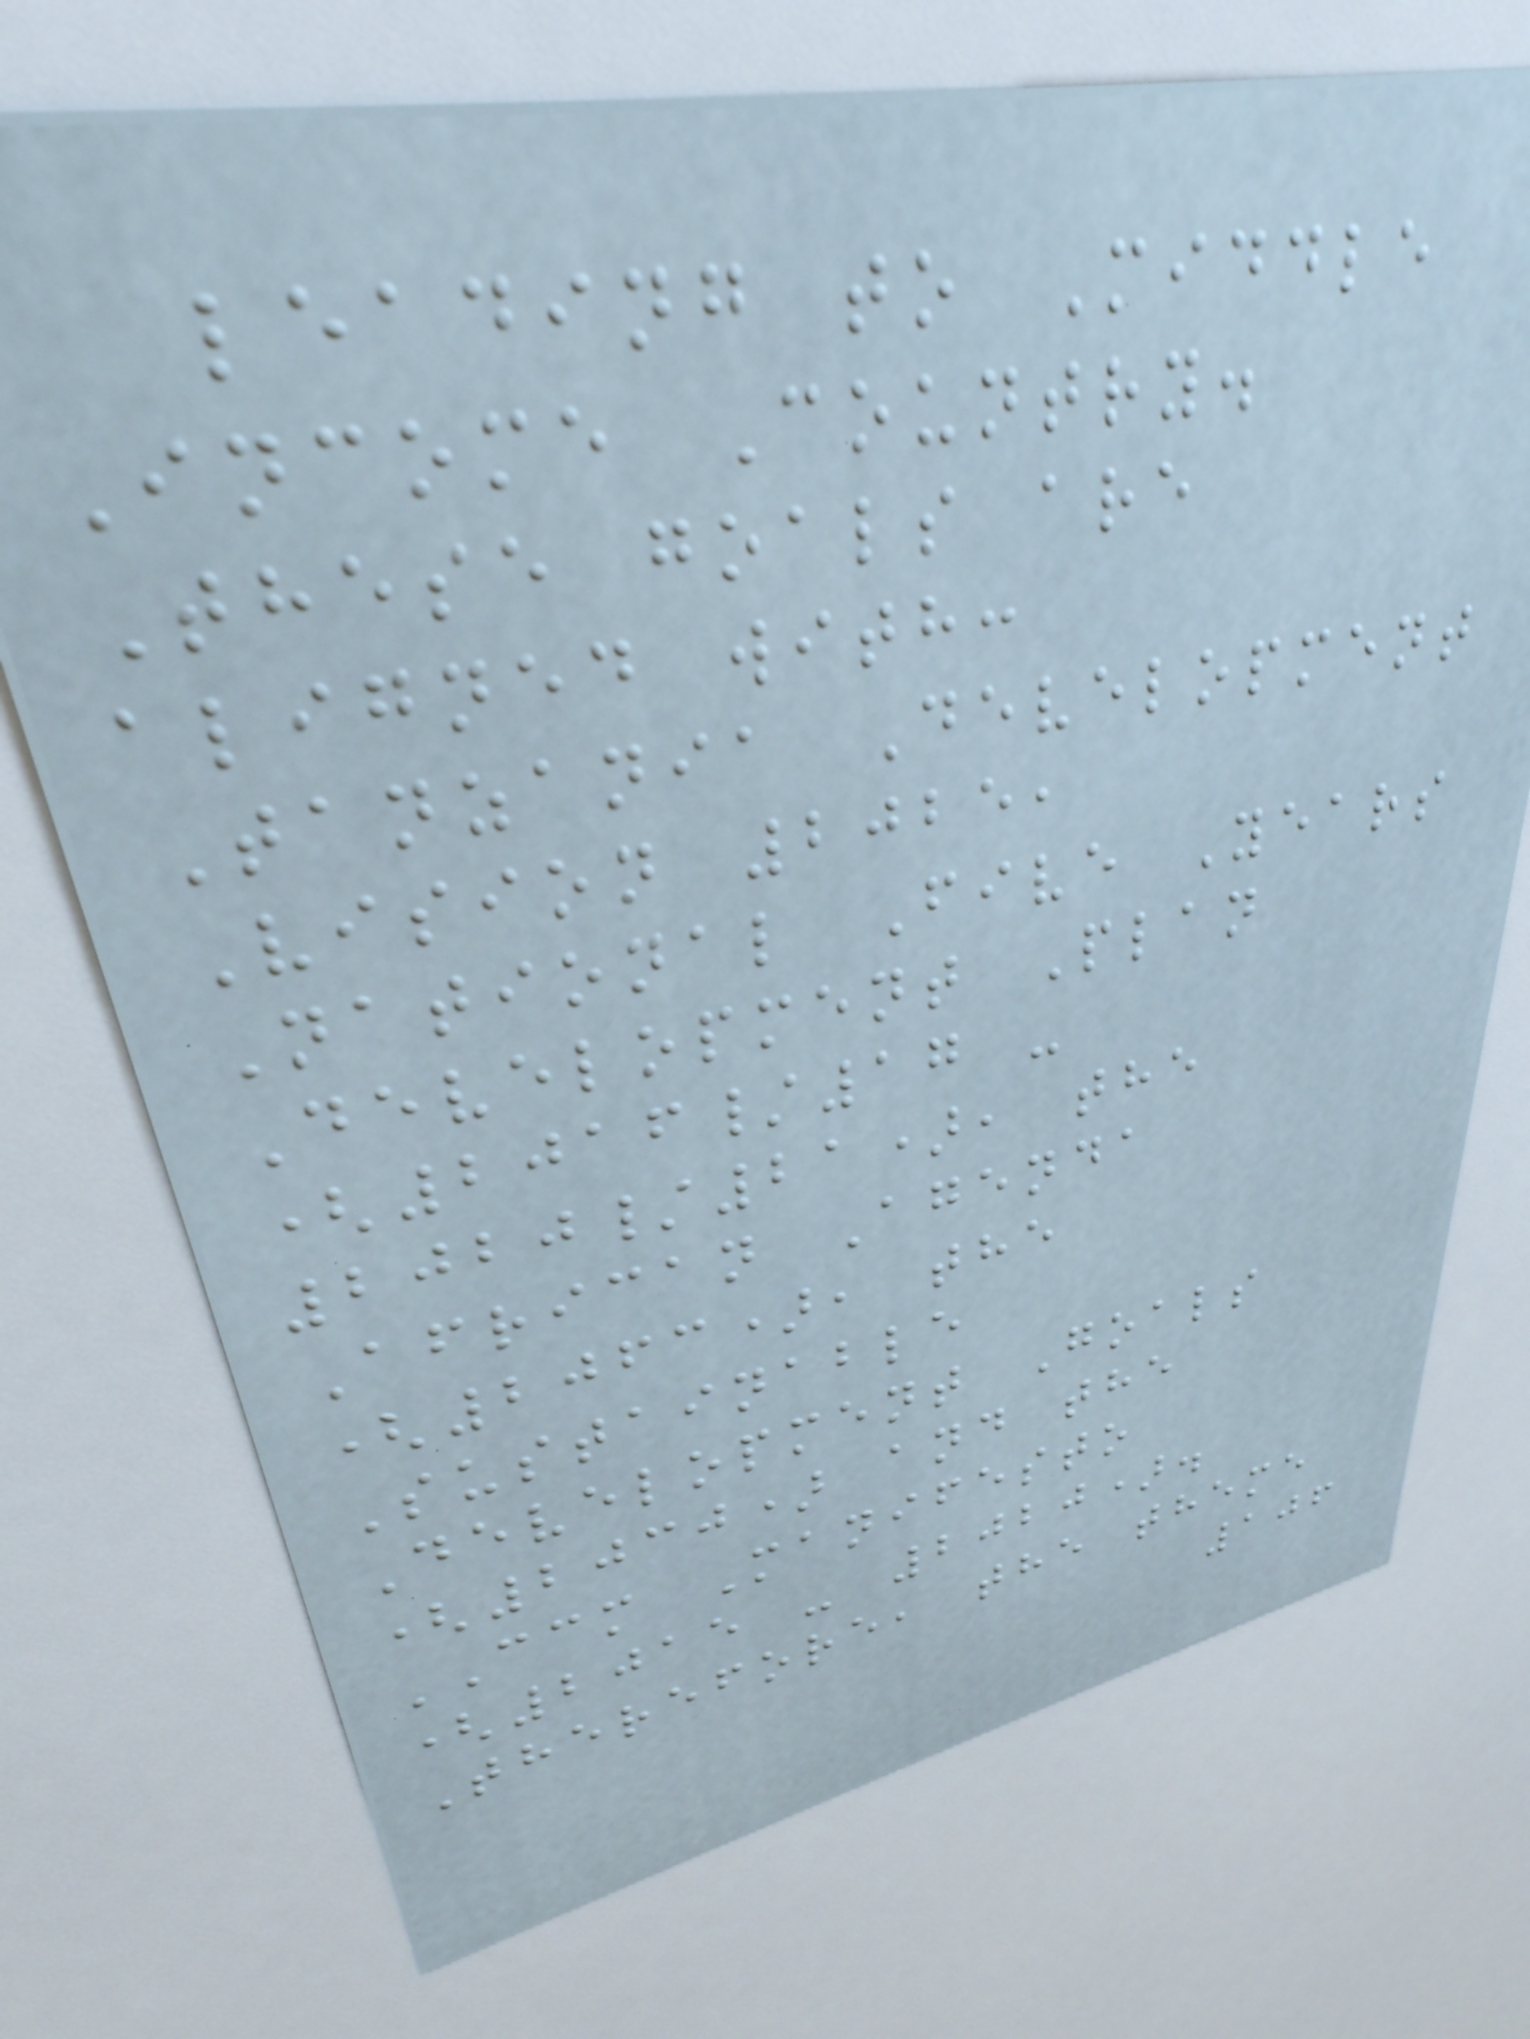leading to Middle
Income Country.
These goals are
aligned with:
Tanzania Development
Vision 2025,
National Five Years
Development Plan
(2016/17 -
2020/21), the
African Agenda
(2063), the
Sustainable
Development Goals
(2030) and the
CCM Manifesto
(2015 - 2020).
Therefore, the theme
106
